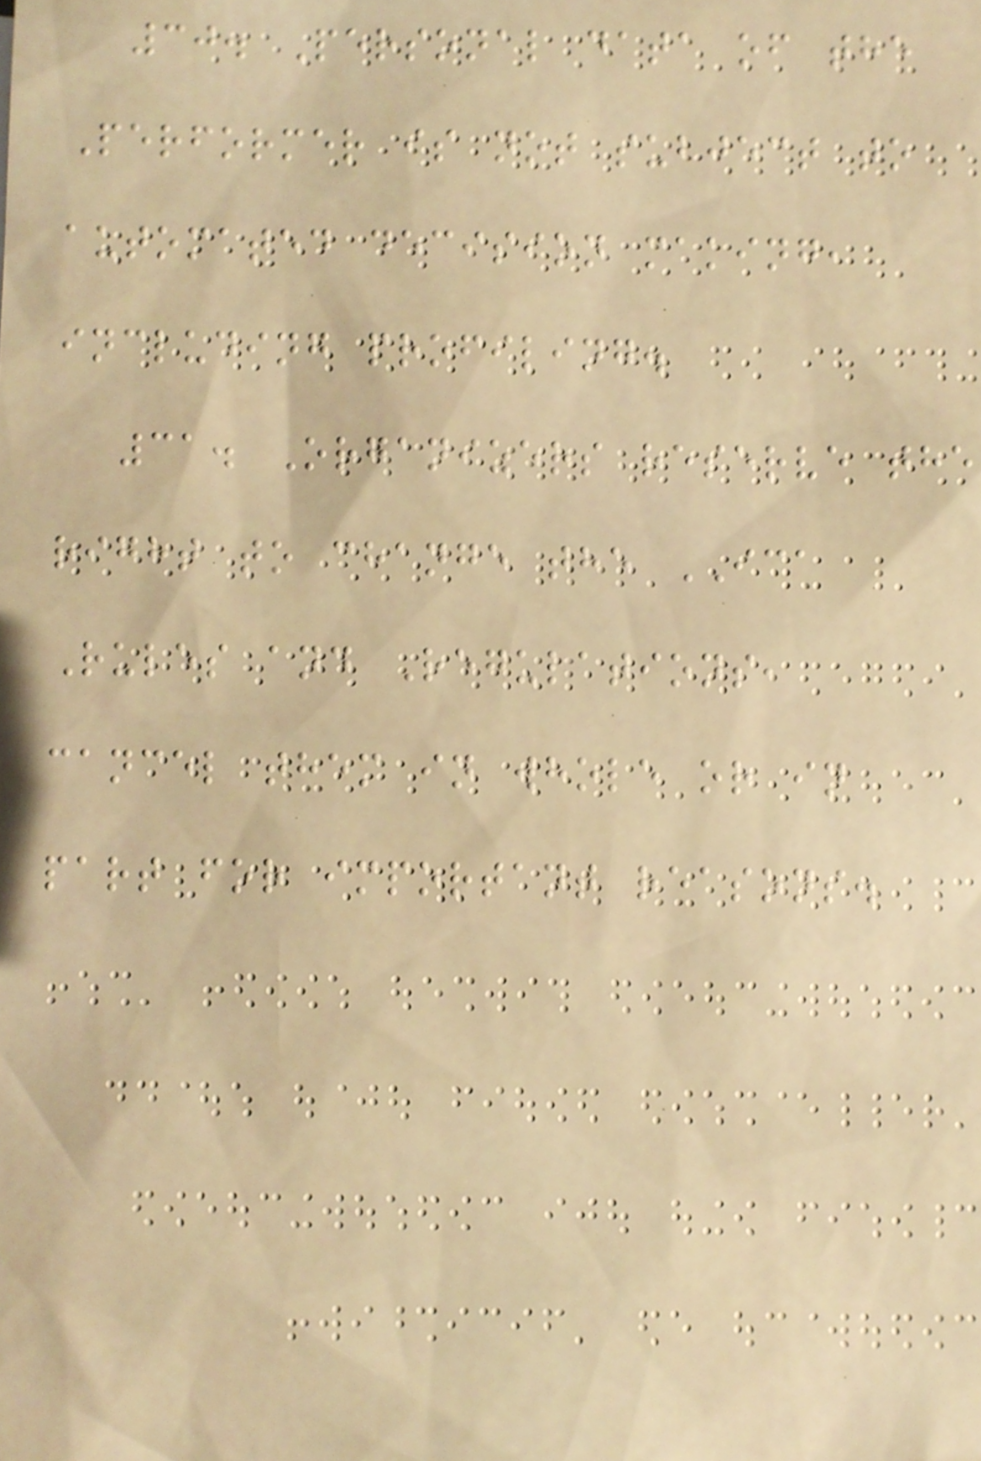30. Personal data of the
Performer is not subject to
automated decision making,
including profiling.
31. Organizers reserve the
right to change the ICA
Rules and Regulations,
cancel them in whole or in
part for important reasons.
